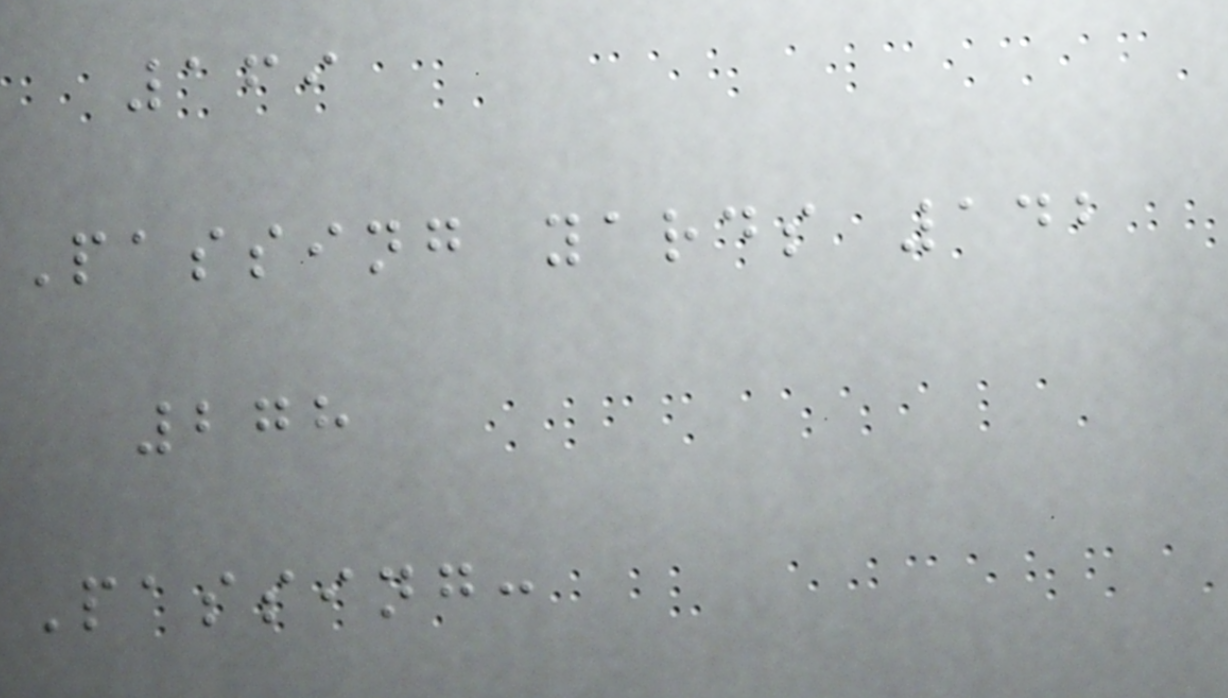169
Passing yards 142
278
Passing:
